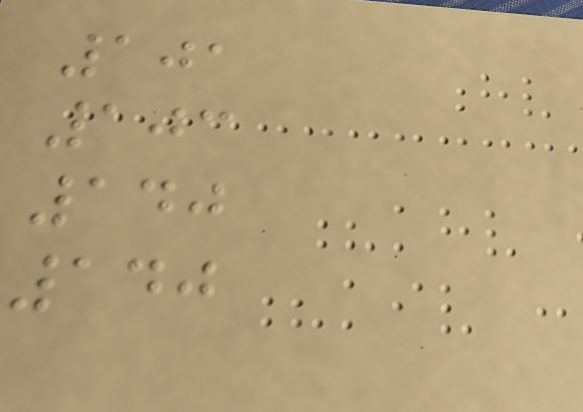101
103
140
140
